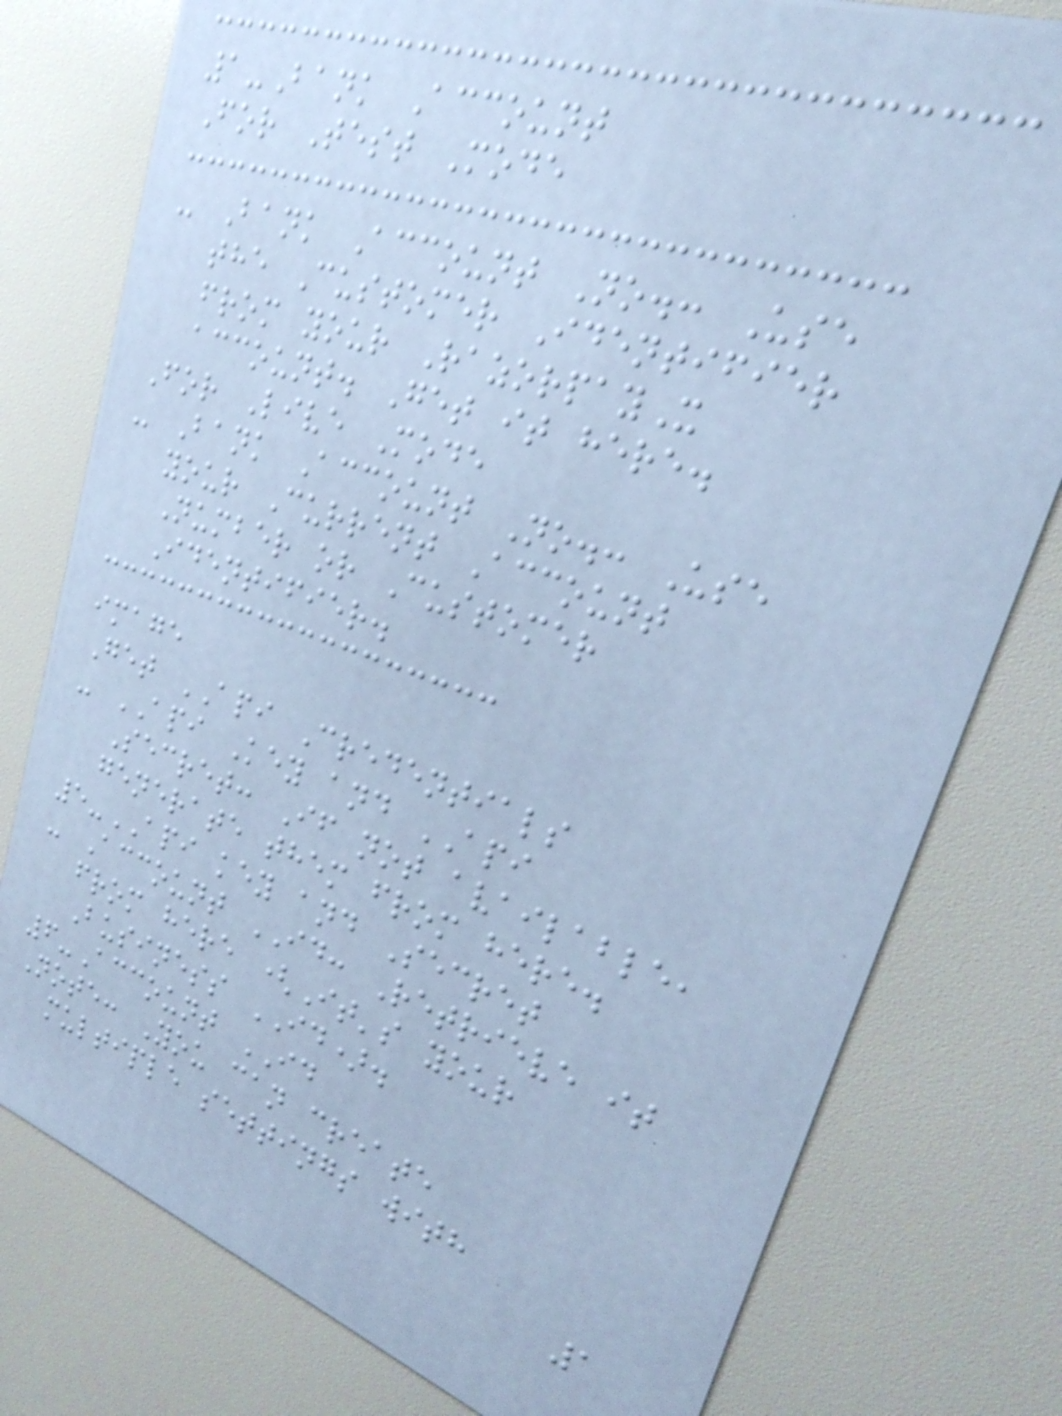1-Bank Account
For Test Mode
- Bank Account No.: Use
the Customer Identifier
from your RazorpayX
account. Get it here.
For Live Mode
- Bank Account No.: Use
your Current Account
Number or Customer
Identifier.
image
Get API Credentials
- API Key and API
Secret: If not available,
generate them from here.
5-API key and Secret
- Account ID: Retrieve it
from here (It's your
Business ID).
6-Account ID
Note: You can create
multiple settings with
1
